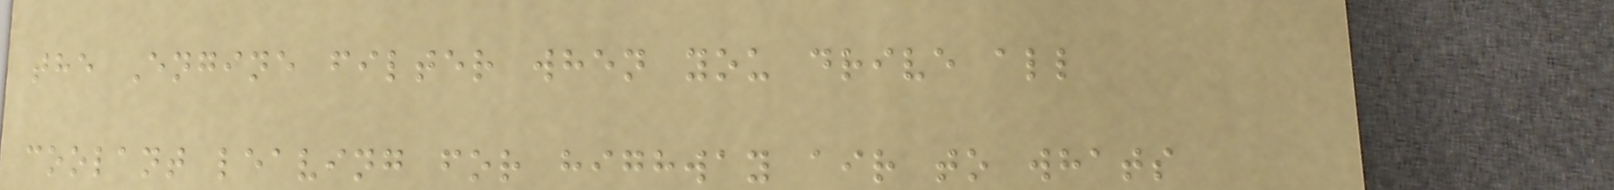the Engine filter when you drive all
coolant leaving for highway air to whats
